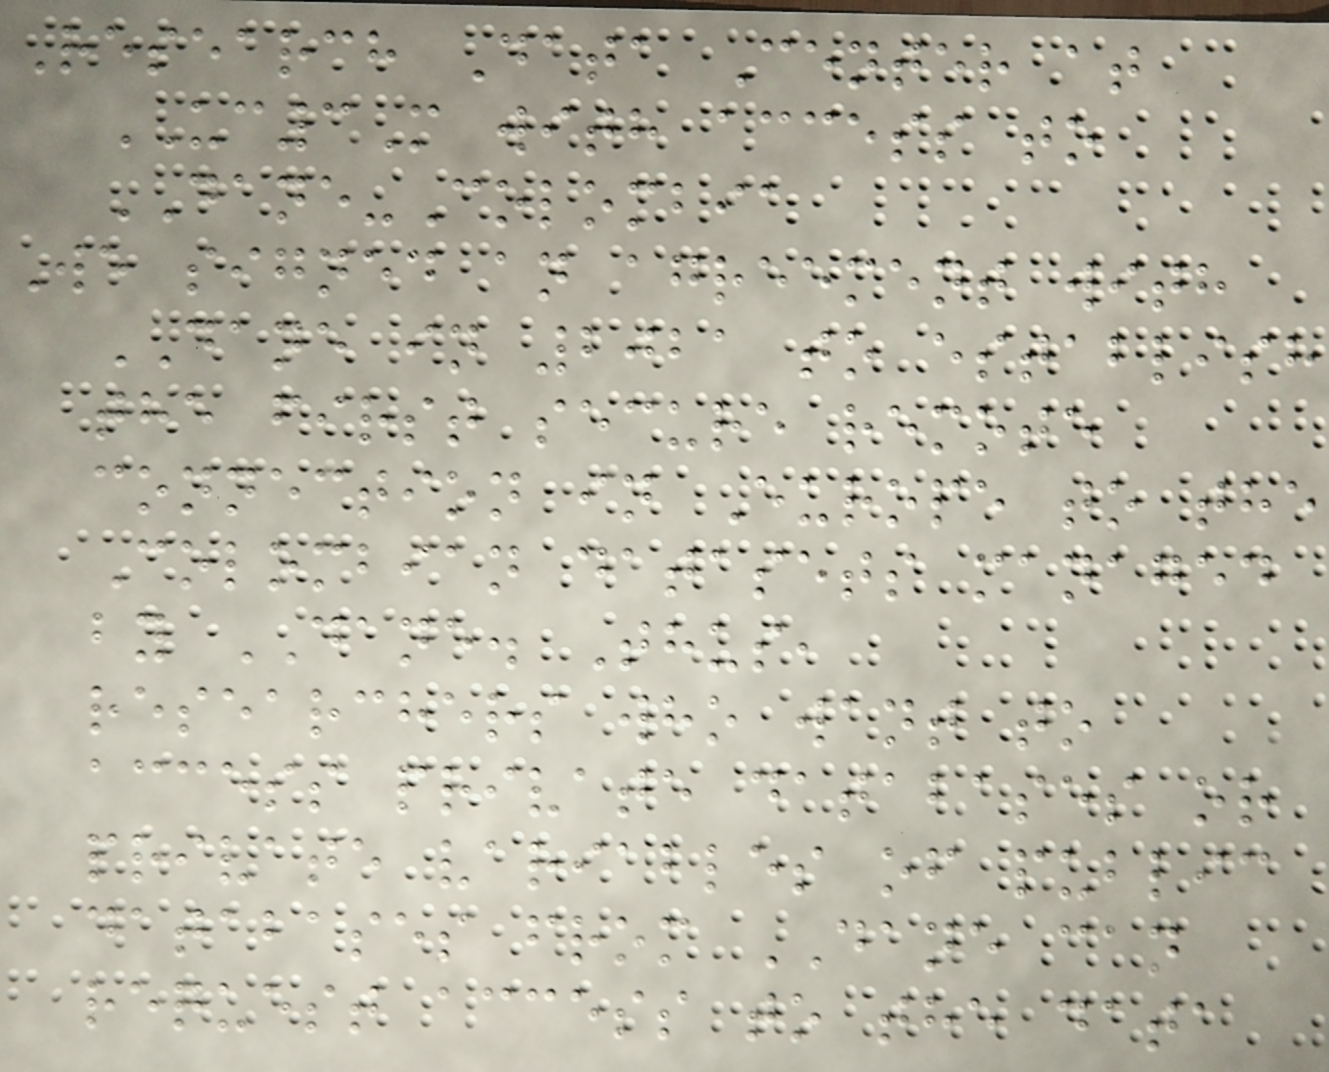Research Data Center at
UC3M with access to
DANE-Colombia
We signed an agreement with
DANE in 2021 to establish
the first secure remote
connection in Europe to the
Colombian datasets managed
by DANE. Thus,
researchers who want to
access private databases or
private variables of public
databases from DANE can
request access to the data
